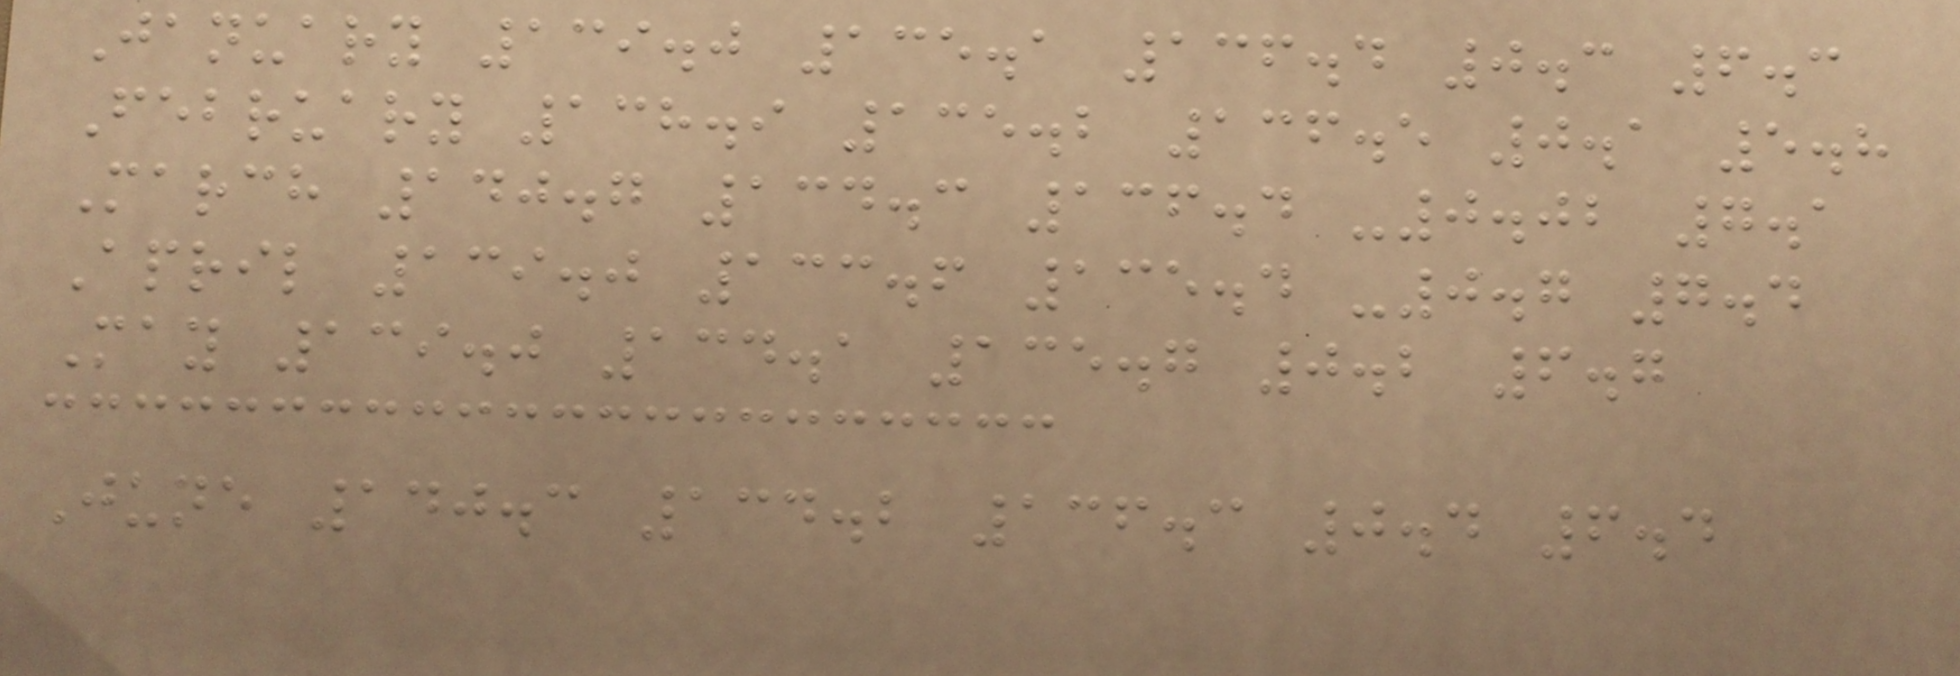January 139.0 135.1 136.4 0.3 6.3
February 138.9 135.2 136.5 0.1 5.8
March 140.7 134.3 136.4 -0.02 7.1
April 139.0 133.6 135.4 -0.7 7.4
May 139.0 134.1 135.7 0.2 6.7
June 140.3 134.2 136.3 0.4 6.4
